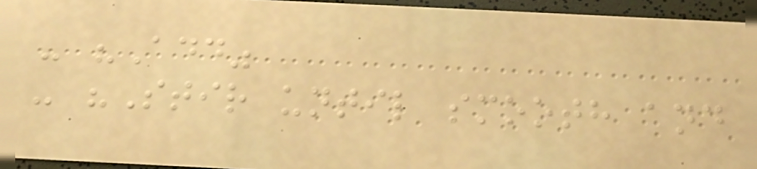- "Add"
- "Stir until smooth and
